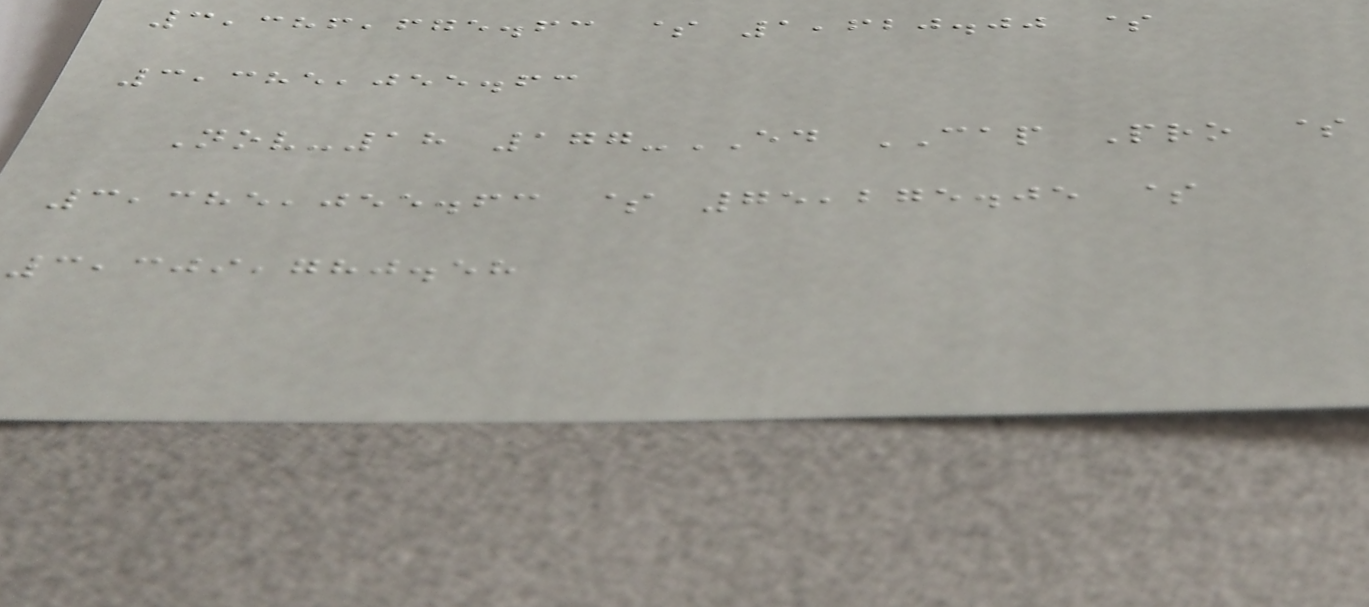3,386,675.63 $ 1,620.00 $
3,385,055.63
Nov-18 177-ED CAP Pro $
3,385,055.63 $ 75,275.05 $
3,309,780.58
